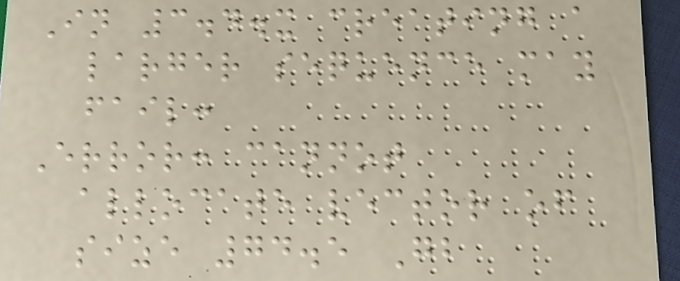In 3.4.x creating a
larger sequence may
fail:
Error: cannot
allocate vector of
size 74.5 Gb
